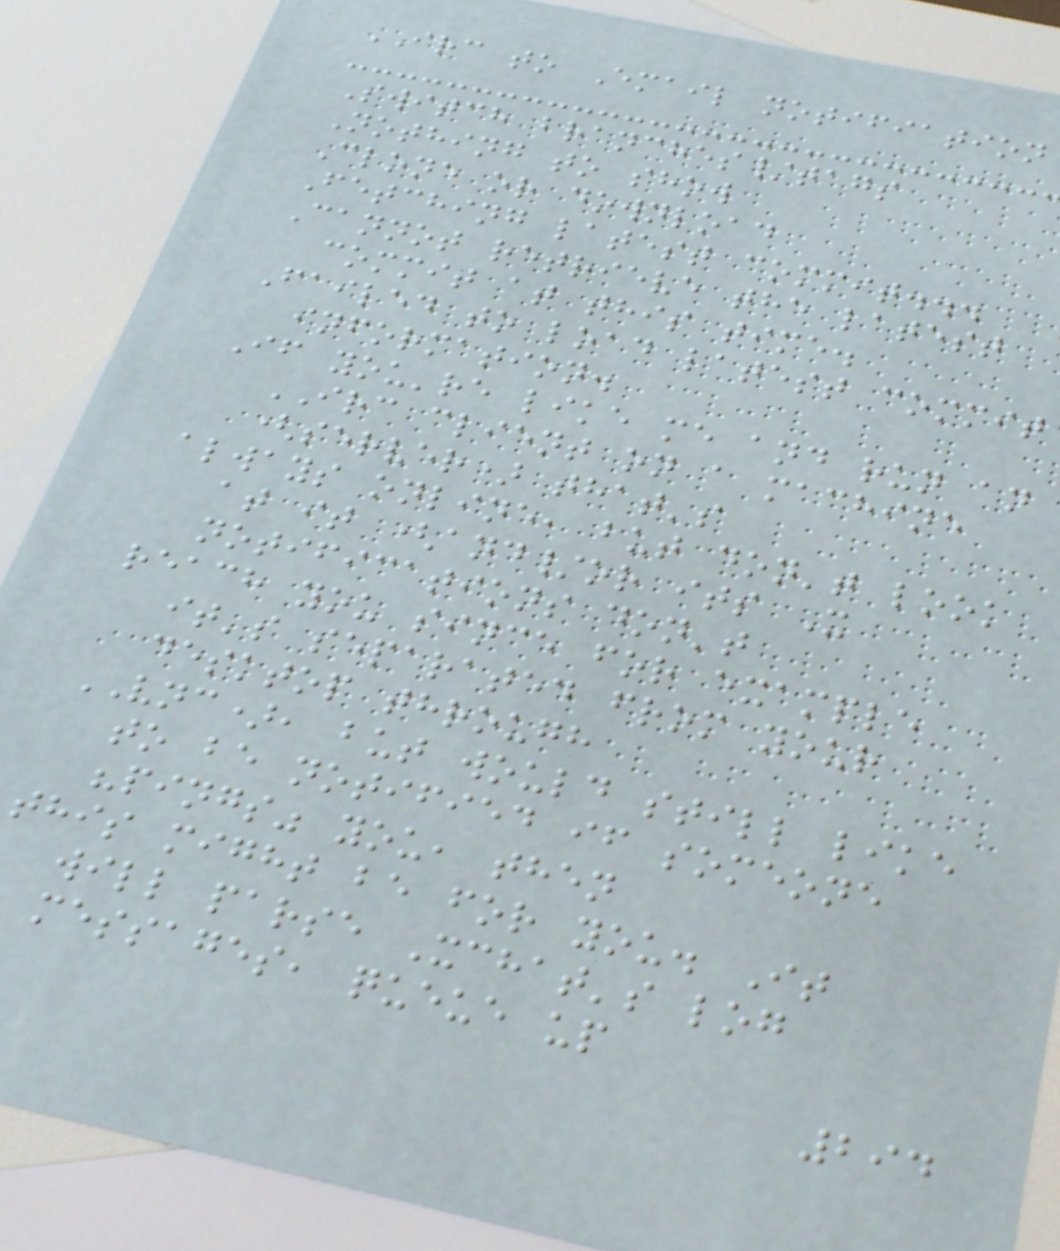IRC to Email notifiation
Switch branches/tags
Nothing to show
Clone or download
Fetching latest commit...
Cannot retrieve the latest
commit at this time.
Failed to load latest commit
information.
If you're like me and run an
IRC client on a machine
(server) that's
always online, but don't look
at it (and/or its X
notifications don't
reach you since for example
it's separated from your
desktop through
VNC), but would still like
to be notified if someone
"pings" you, then
this might be for you. It
will parse Xchat's log
messages, queue up
294
